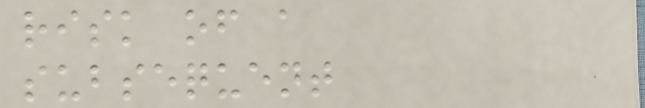risk of a
subsequent
